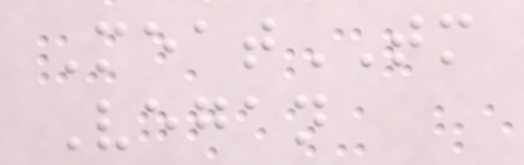MeatTM
Vegan
